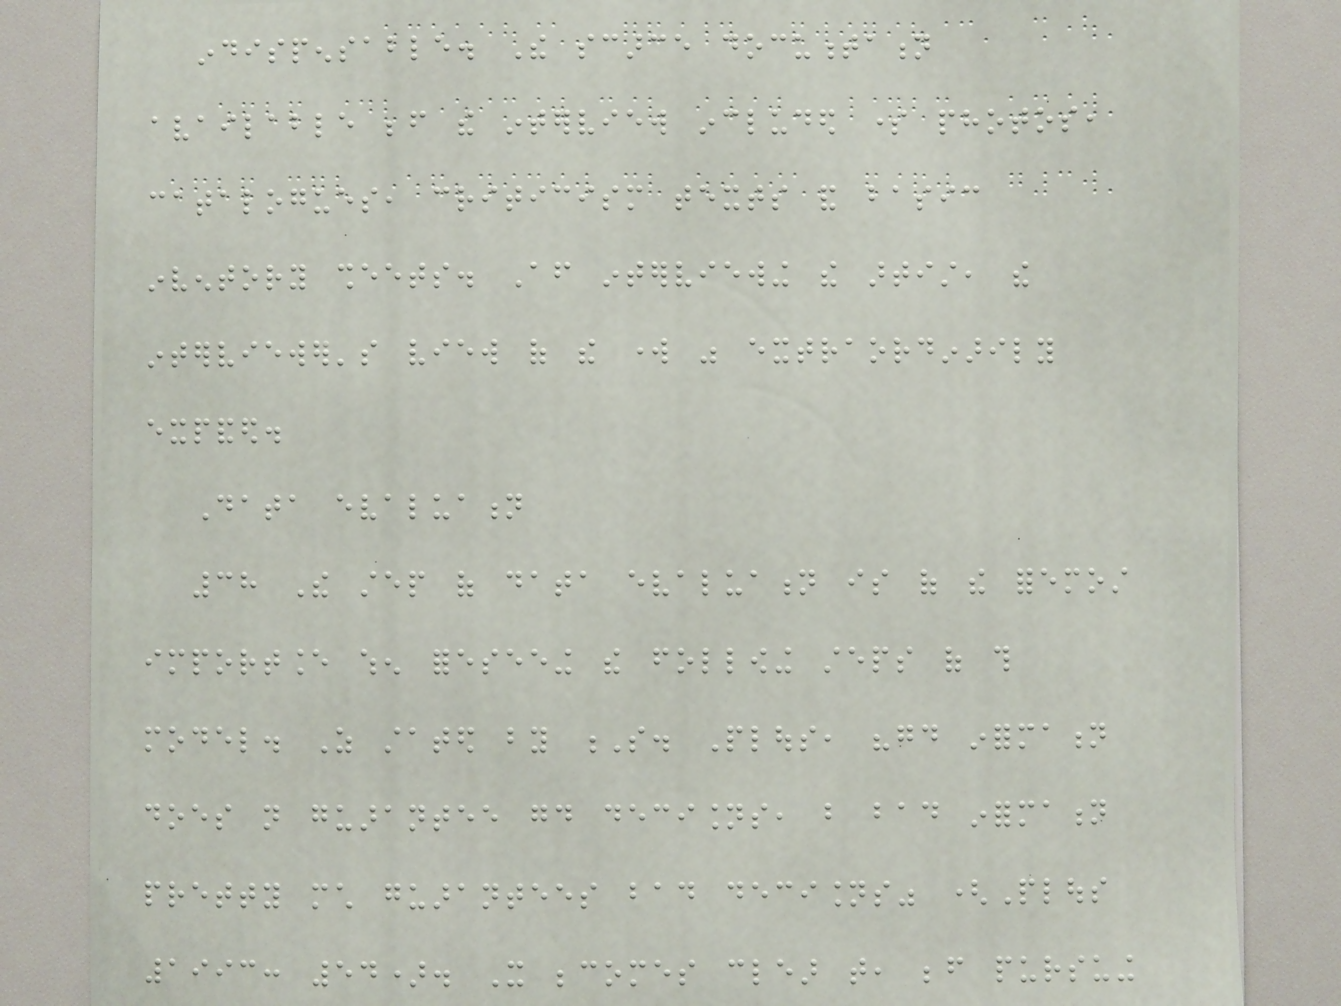indispensable. The scarce documentation
available before the interview included some photos,
catalogues, criticism texts and basic
inventory sheets. After interviewing the artist, the
interviewer's view of the work was extraordinarily
expanded.
Data evaluation
38 The step of data evaluation is of the foremost
importance when foreseeing the following steps of this
model. As stated by S. Plous, "good information
does not guarantee good decisions, but bad information
pretty much guarantees bad decisions" (Plous
1993: 54). It becomes clear that, before pursuing
